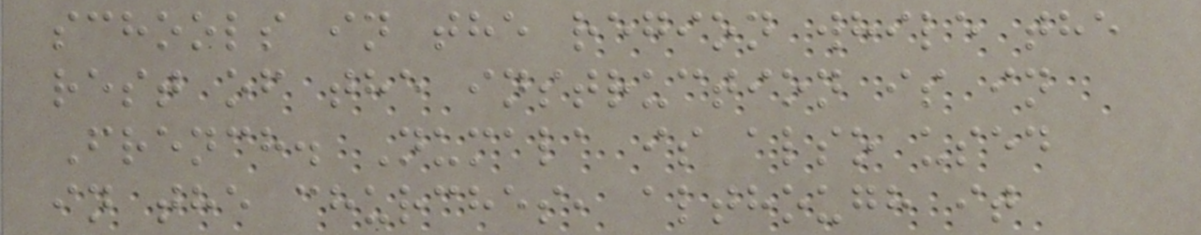schools in the region while the
rest of the instruction is in
French. Numala is also used
in the churches, although it
